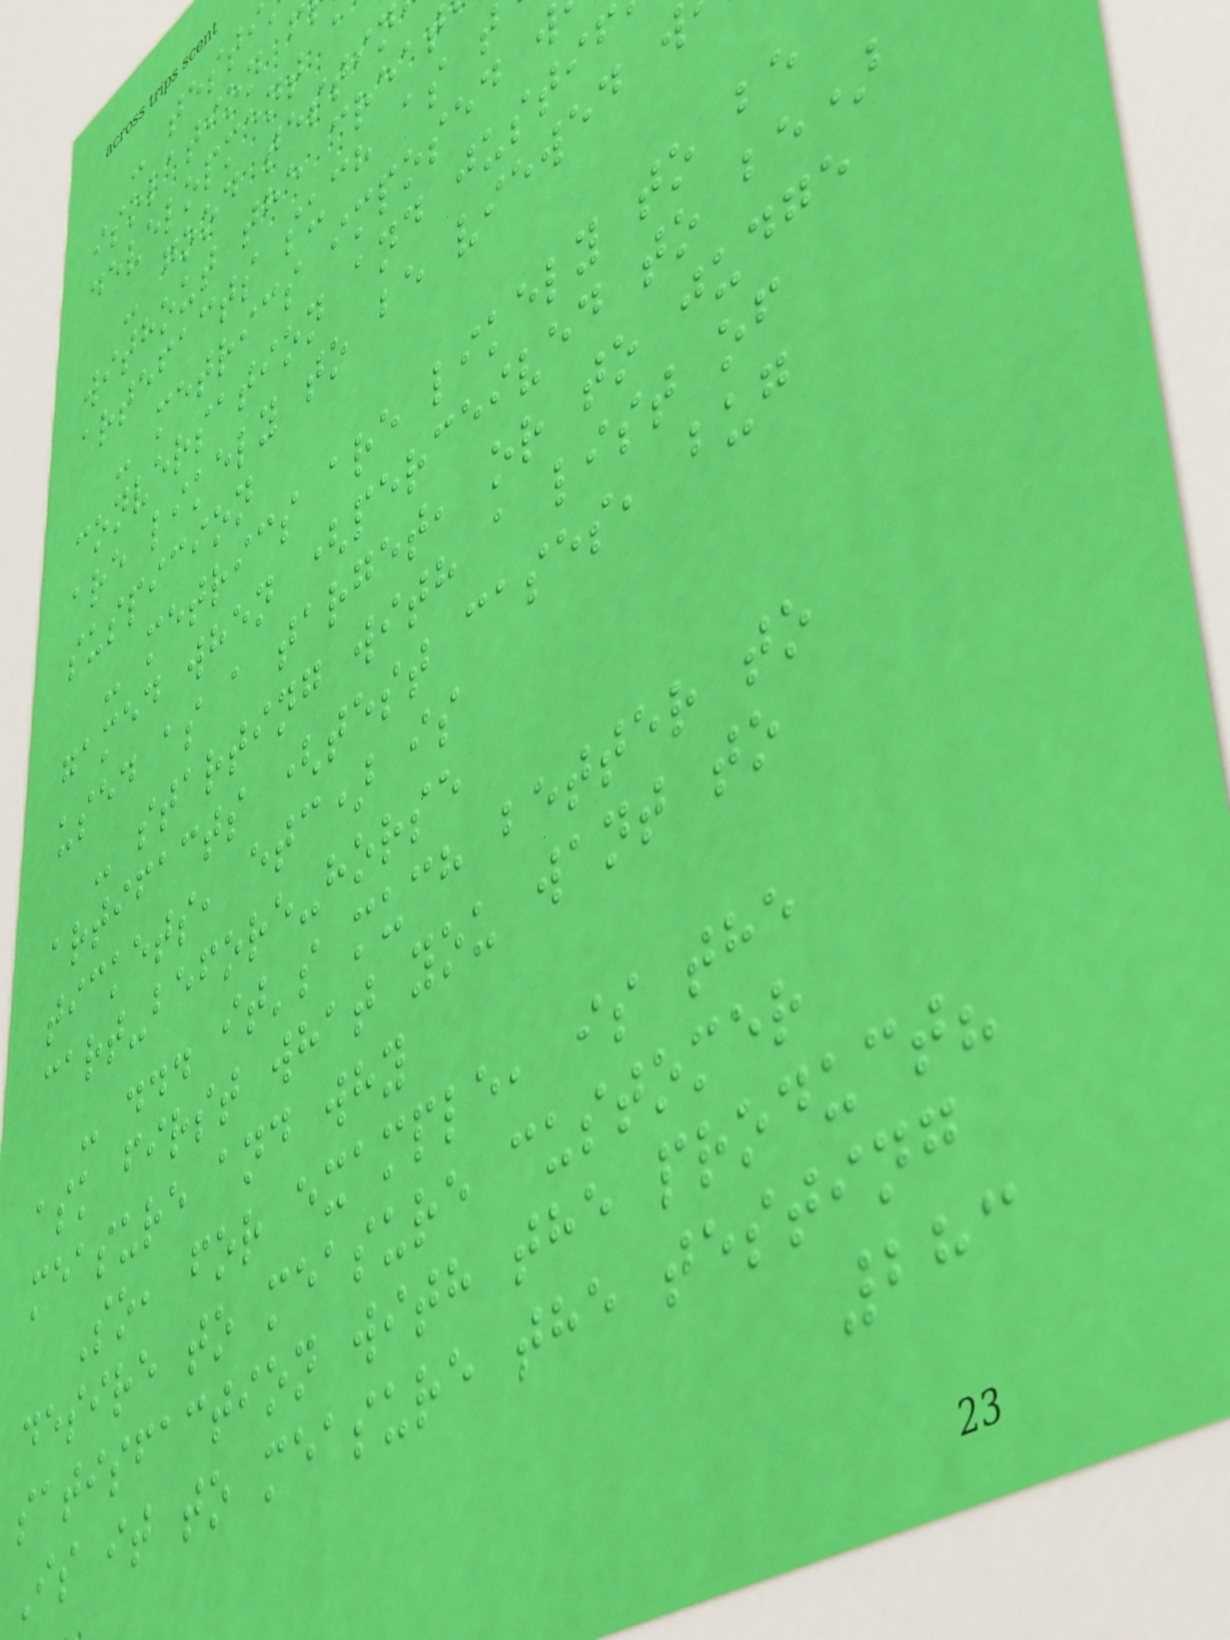- testi
isolation f
development a
- good testin
without the creat
artefacts such as t
- metrics imposed w
conversation and justif
are likely to be viewed w
suspicion
- metrics are likely to be
gamed when (perceived to be)
used as a target, or to judge
- starting with a list of
artifacts (test cases, bug
tickets, etc) is
cart-before-horse
- ... it's much better to
ask first what you want to
measure and why
So, for example, is the
desire to measure customer
satisfaction with the product?
Is it to measure the testing
283
